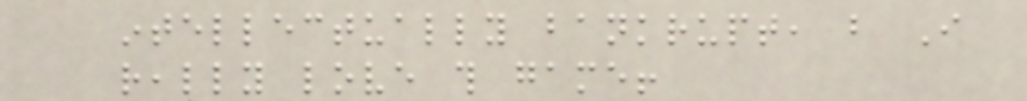intellectually bankrupt, but I
really love this game!
